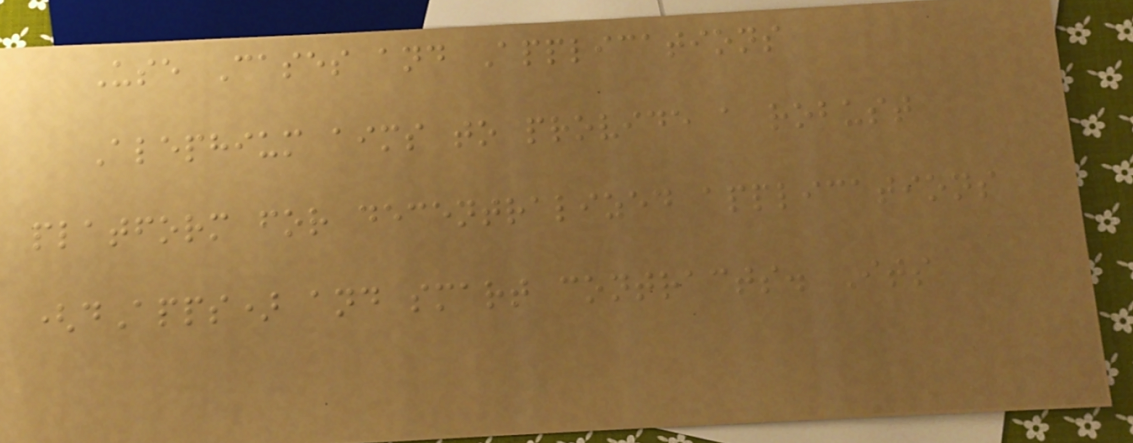Use Cases and Applications
Alephium aims to provide a robust
platform for decentralized applications
(dApps) and smart contracts. Its
